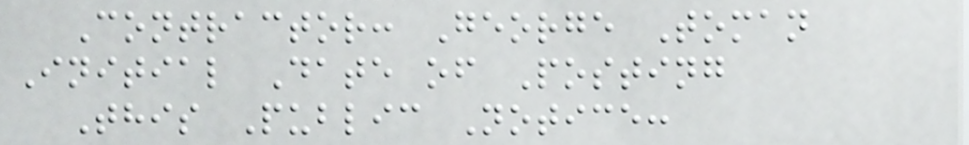Contractor: George Toman
Initial Date of Posting
This Public Notice:
